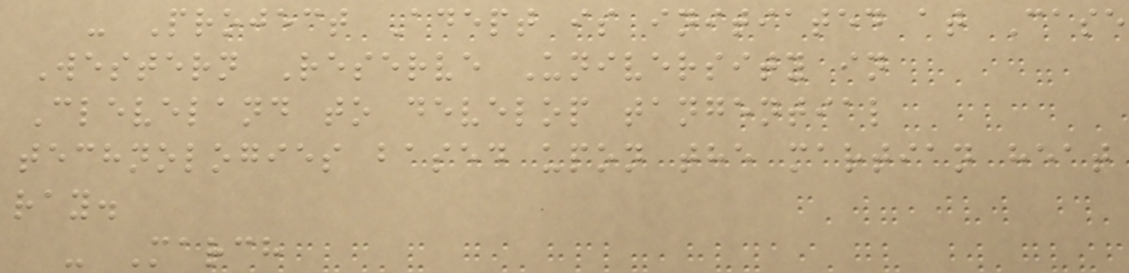- Project Adept is initiated at Case
Western Reserve University in
Cleveland to develop tangential
technologies based upon the martian heat
ray.
- March
